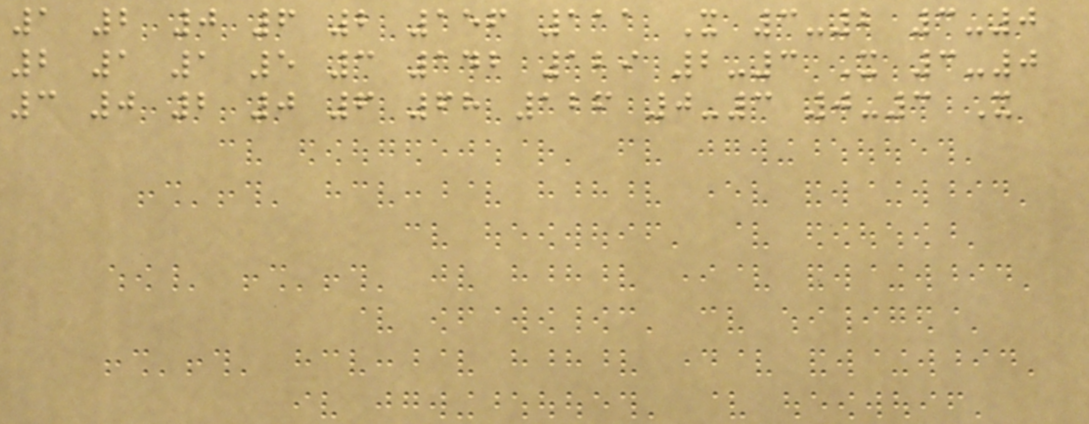1 2 0 6 2 156 111 X 3-2 3-0
2 1 1 5 3 142 129 2-3 X 3-0
3 0 2 0 6 68 126 0-3 0-3 X
